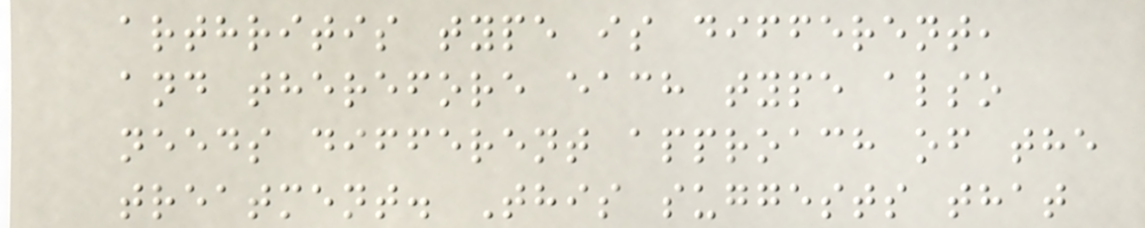arthritis type is different,
and therefore each type also
needs different approach of the
treatment. This suggests that
